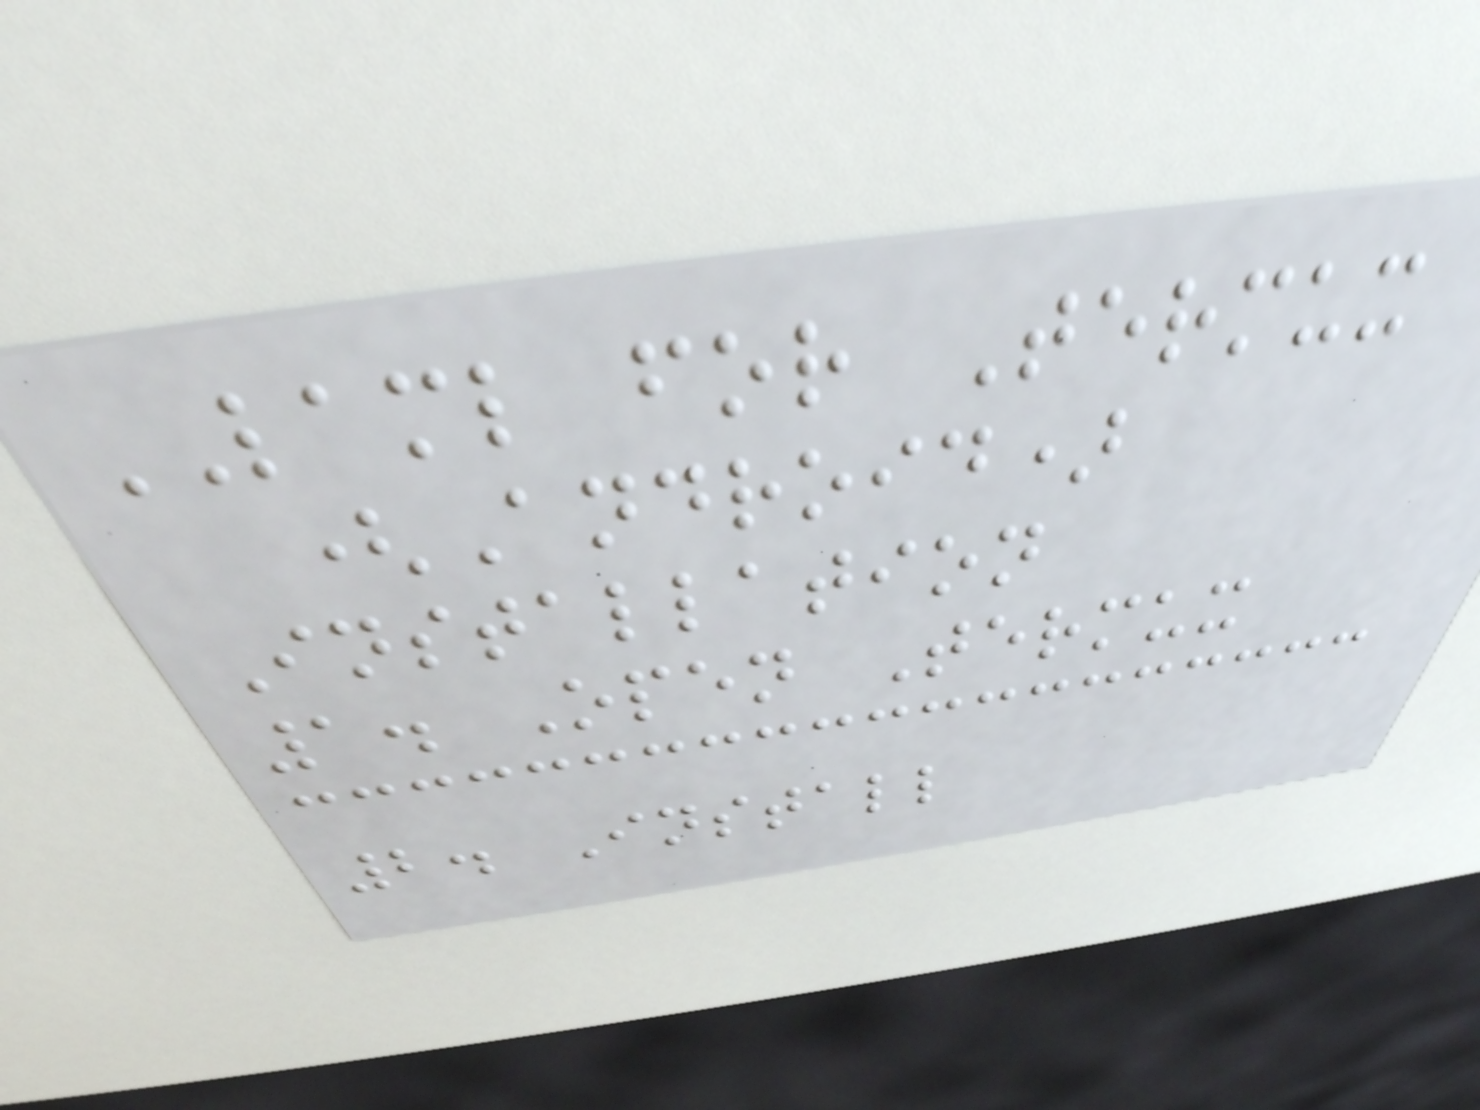LAML for Termux
(Android)
Installation
1. Open Termux
2. Install
